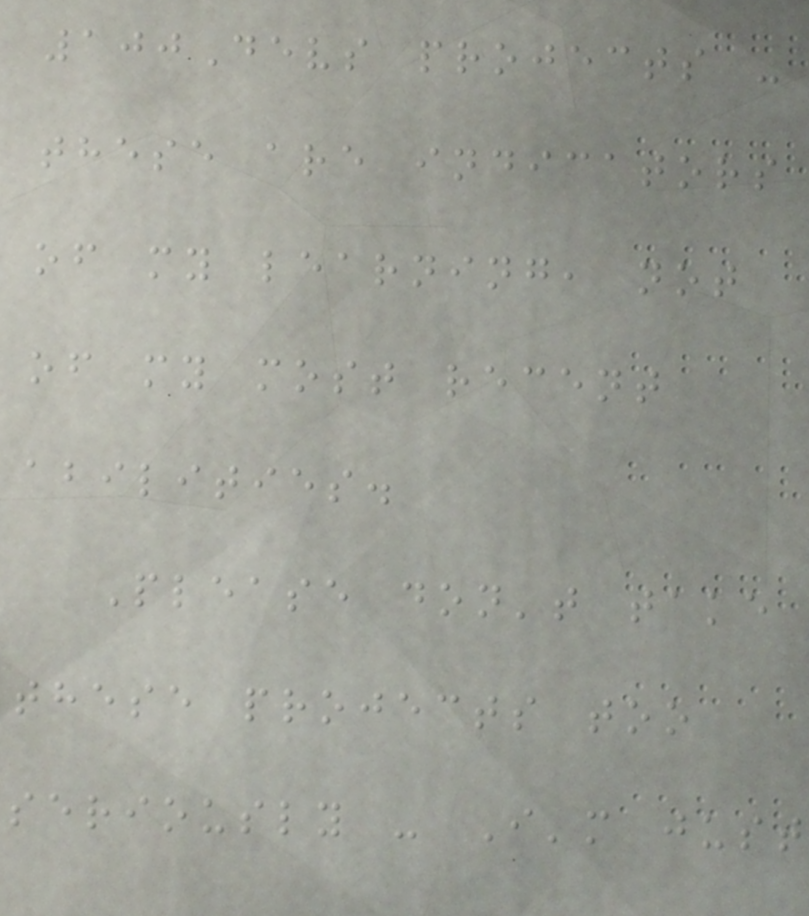100Devs projects -
these are indicators
of my learning, not
of my most recent
abilities.
Please don't take
these projects too
seriously - I'm just
